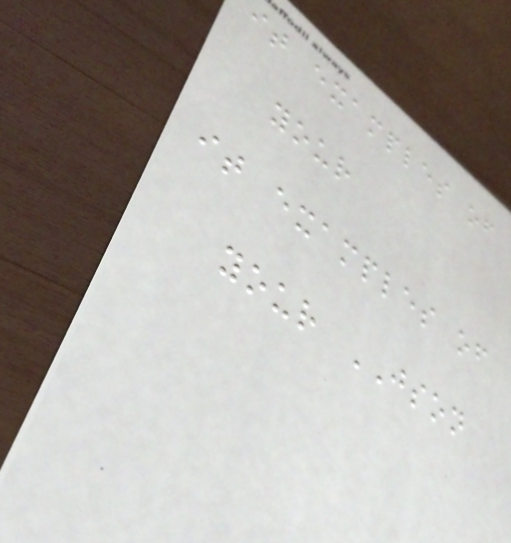it examples of
your
it examples of
your JSON
